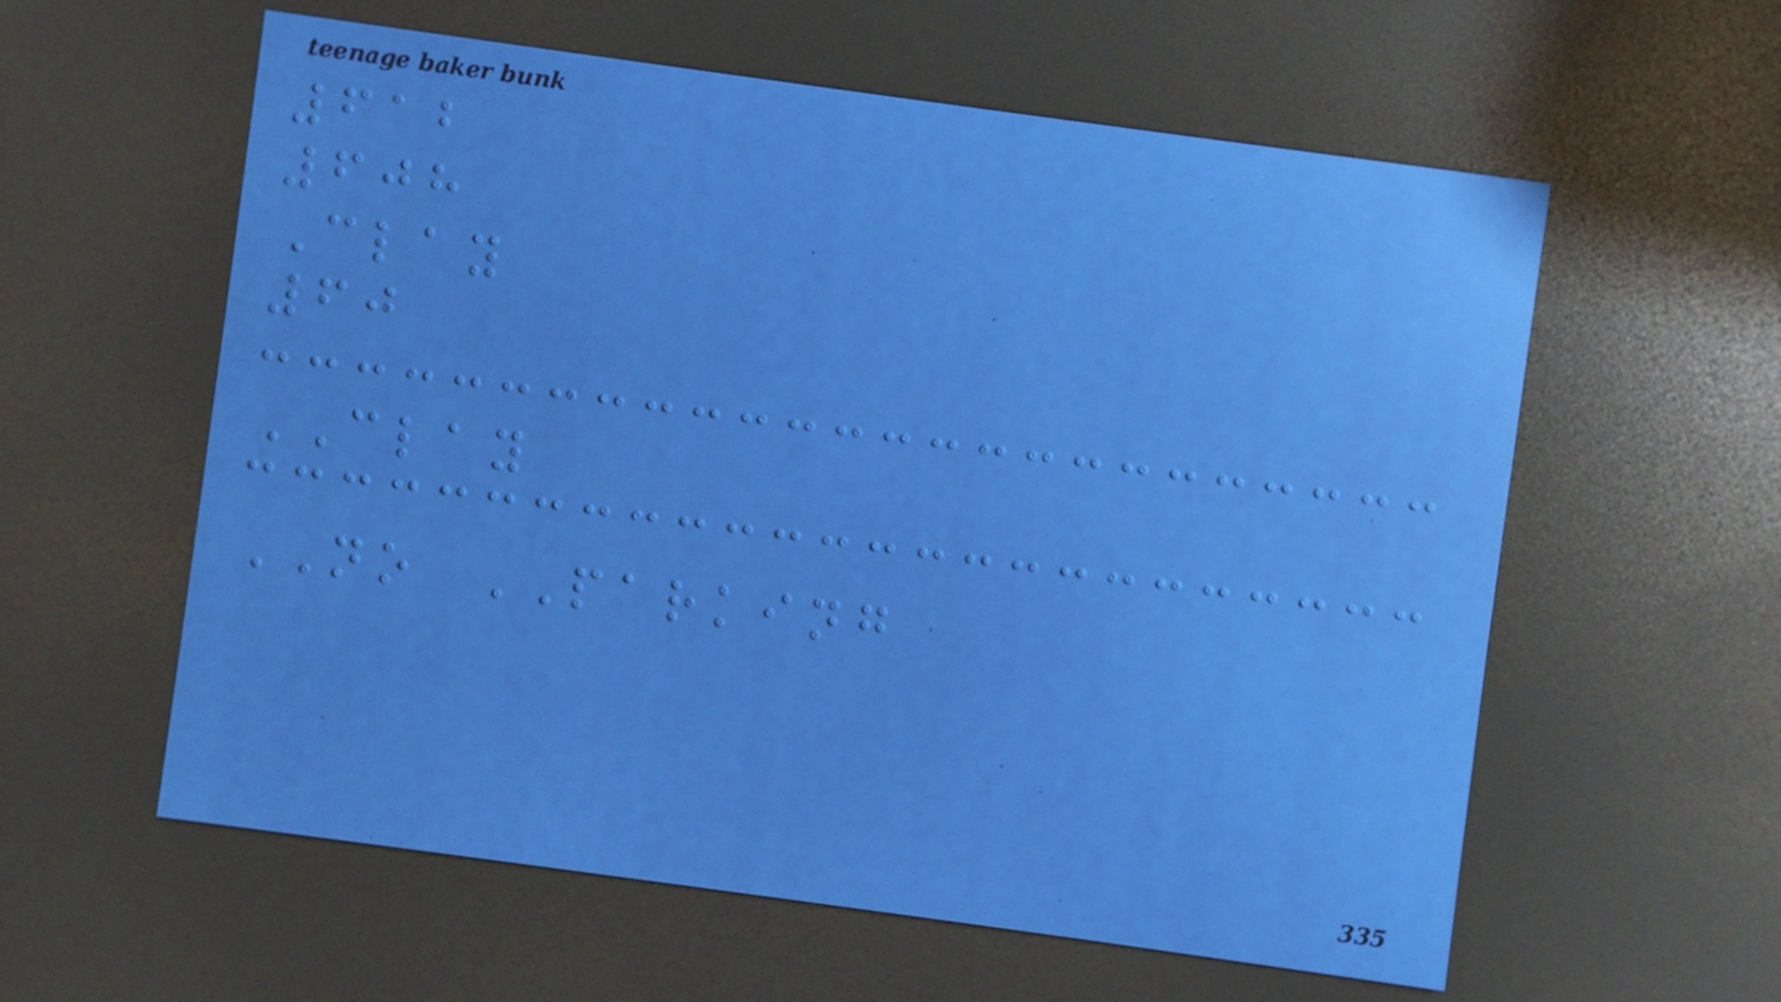612
608
Clay
60
CLAY
NO PARKING
